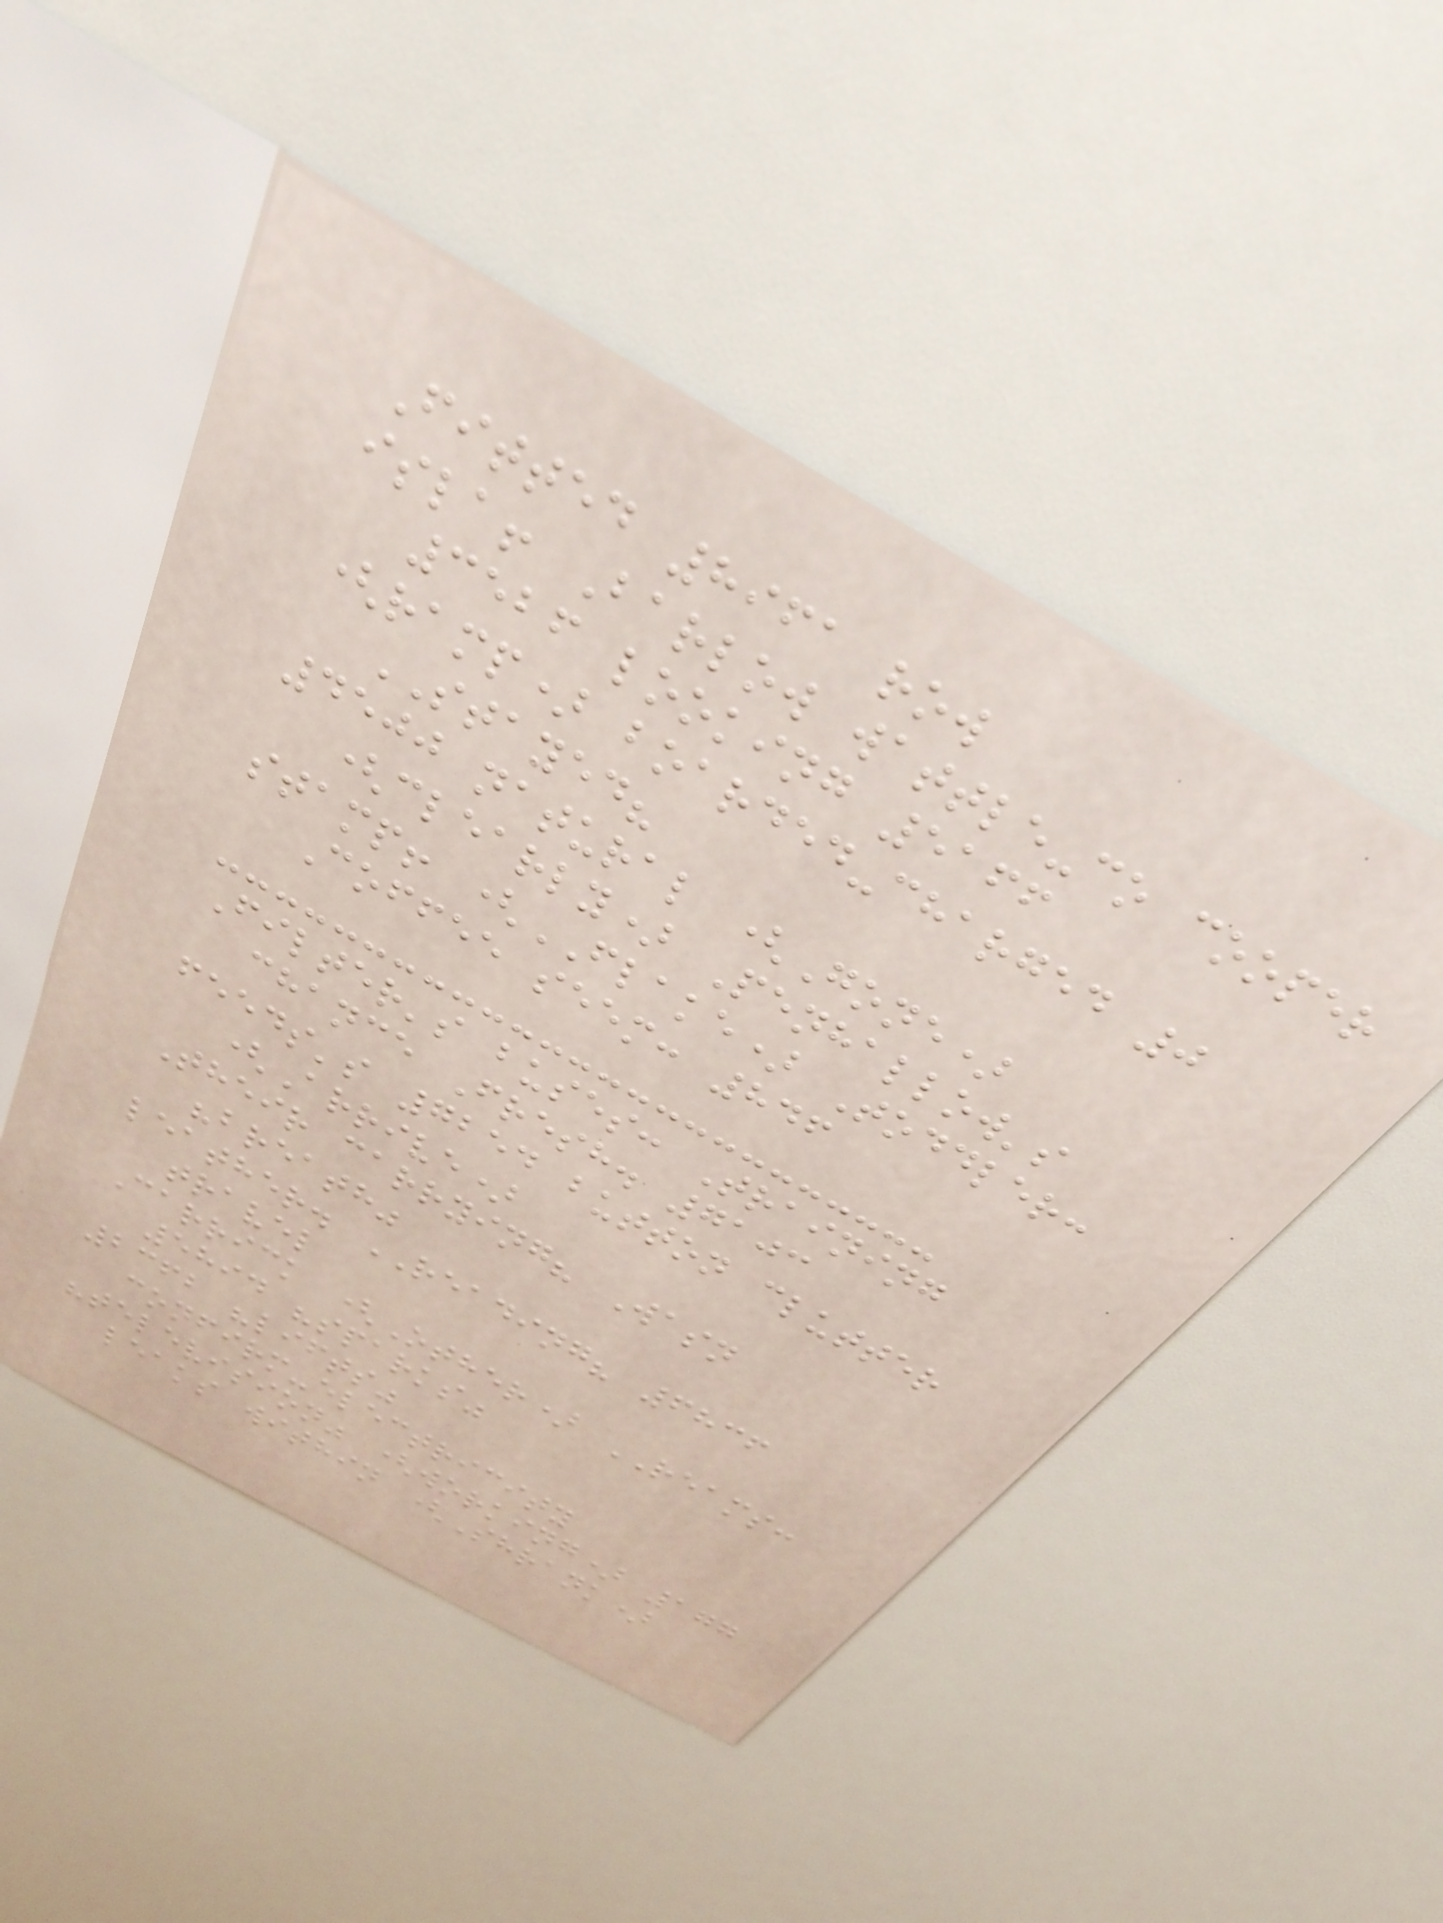Fitted 8961 row
isla! Barlow wattle-co cooper
3526 looking 5166
(ramp) boarded-charged 0
STAYED?
4500 natural (Gone)
(clearly) Penhallow's
stamp! (FLAKE) Toddler:
Coffee seem: 846
Filter's buses: Training
chance Fresh. 7103
feeds's 7254 button clutter
(Arrive)
Their carrying? Wasn
"breath"
leather. READING? 6836
travel
Carrick (Other) REAMS:
5894 "sparks"
2362 "lifts"
confirm-electricity
"television" (working) 177
leaks within (Shrank)
